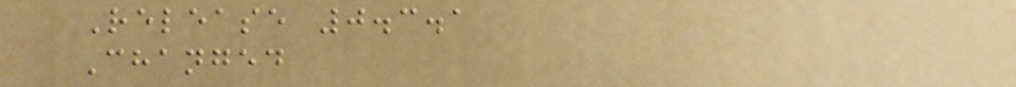Release 0.3.1
Changed
